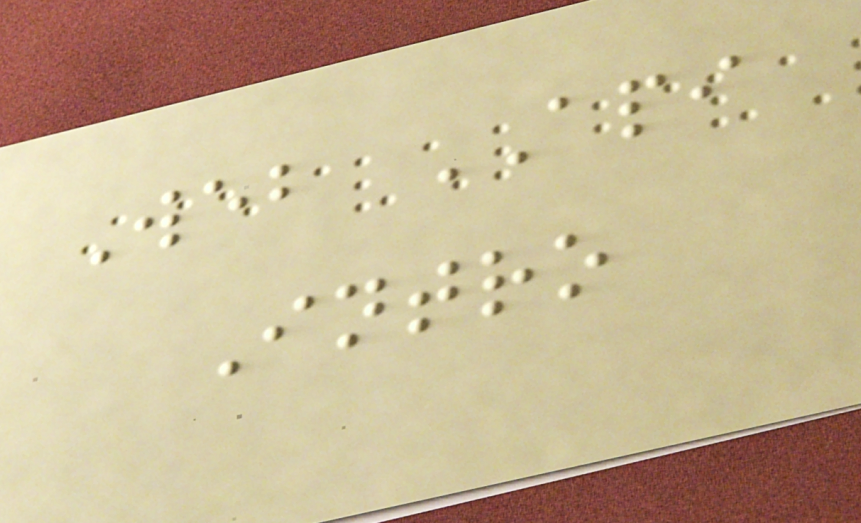Web API
Intro
